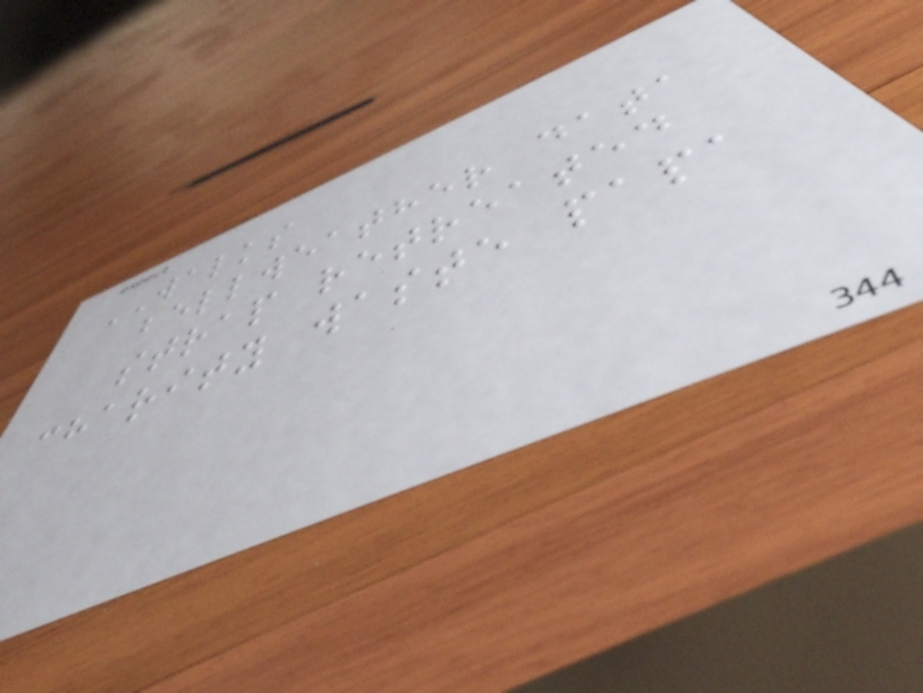WALKS
bellweather data
strap retreated
charity waste papa
